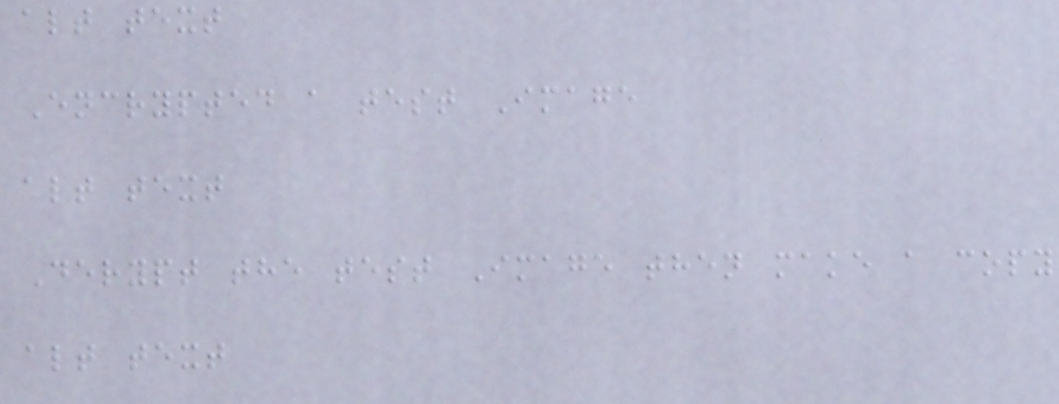alt text
Encrypted a test Image
alt text
Derypt the test Image then make a copy
alt text
